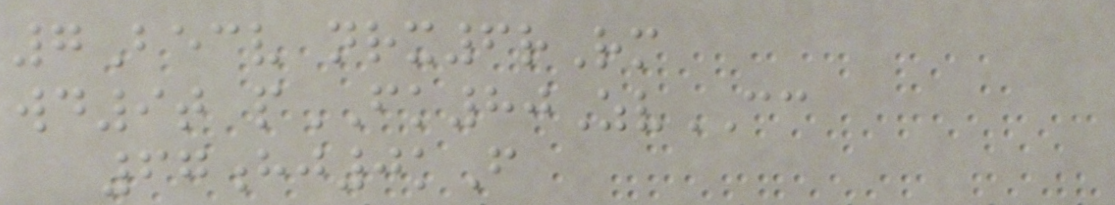7Becv nrx6rRm
wd9t pFK80ZvCC
67hj0kF
